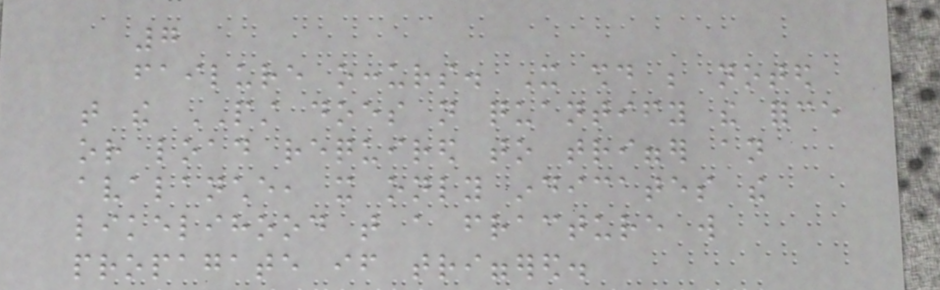7
failure occurs. It should be noted
that the PST does not quantify the force
or load required to trigger an
avalanche, it only indicates the
likelihood that a fracture will
propagate if triggered.
